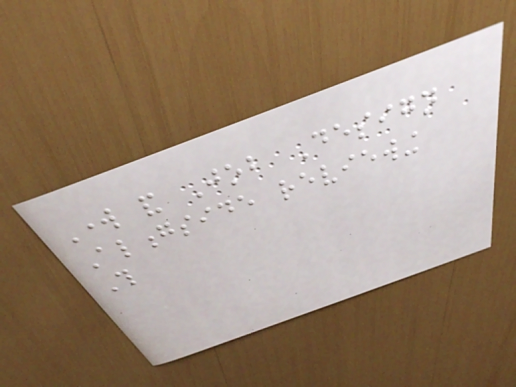Work and Job Design
Alongside reviewing
This
